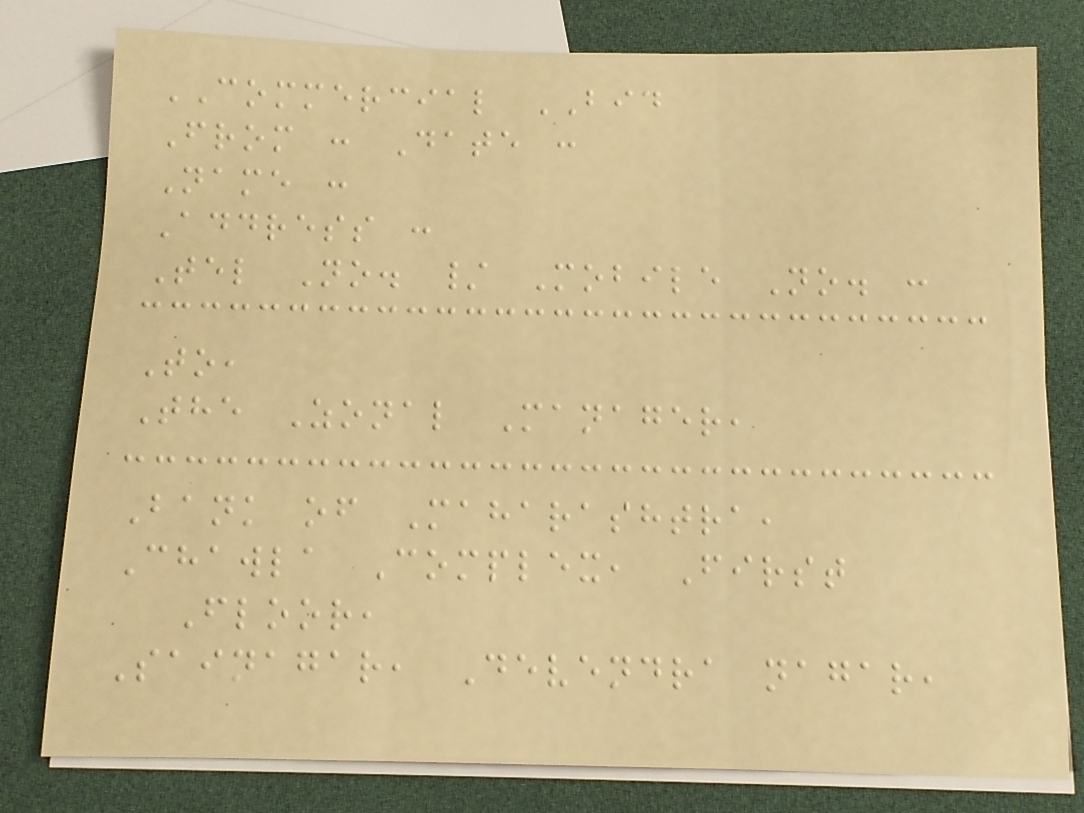COMMERCIAL BID
From : Date :
Name :
Address :
Tel No. / Mobile No. :
To,
The Zonal Manager,
Bank of Maharashtra,
Chawla Complex, First
Floor,
Sainagar, Devendra nagar,
